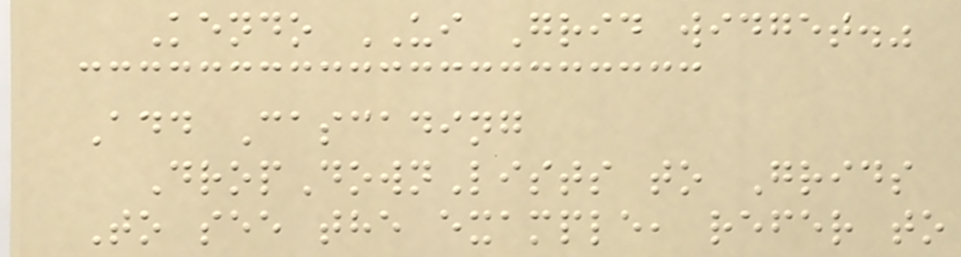Kendo UI Grid widget."
Add Cascading
DropDownLists to Grids
To see the example, refer to
